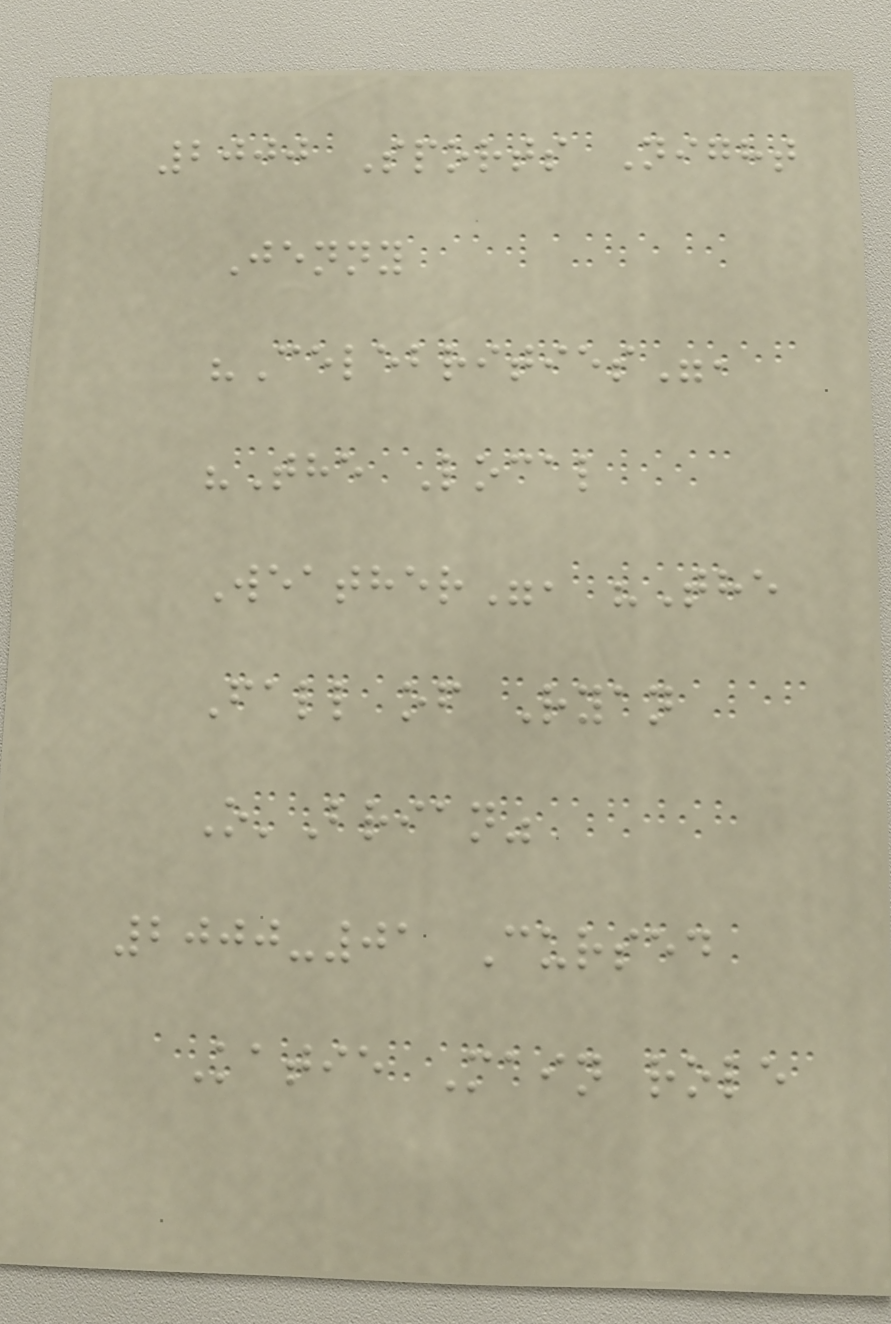2000 Sports Night
Jenny
"Celebrities",
"The Local
Weather", "The
Fall of Ryan
O'Brian"
2000-01 Cursed
Katie Main role
